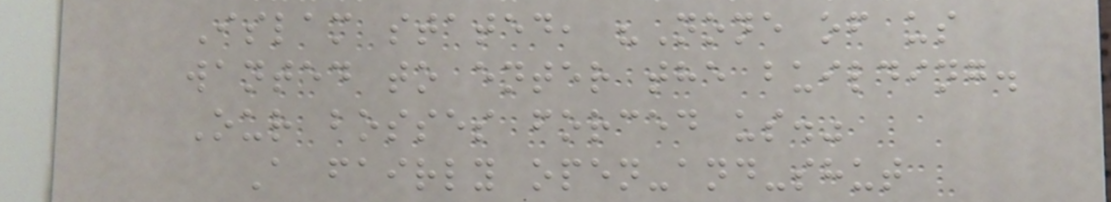Islam stated, "None of us
wanted to enter the building.
Our bosses forced us."
A fairly open-and-shut
